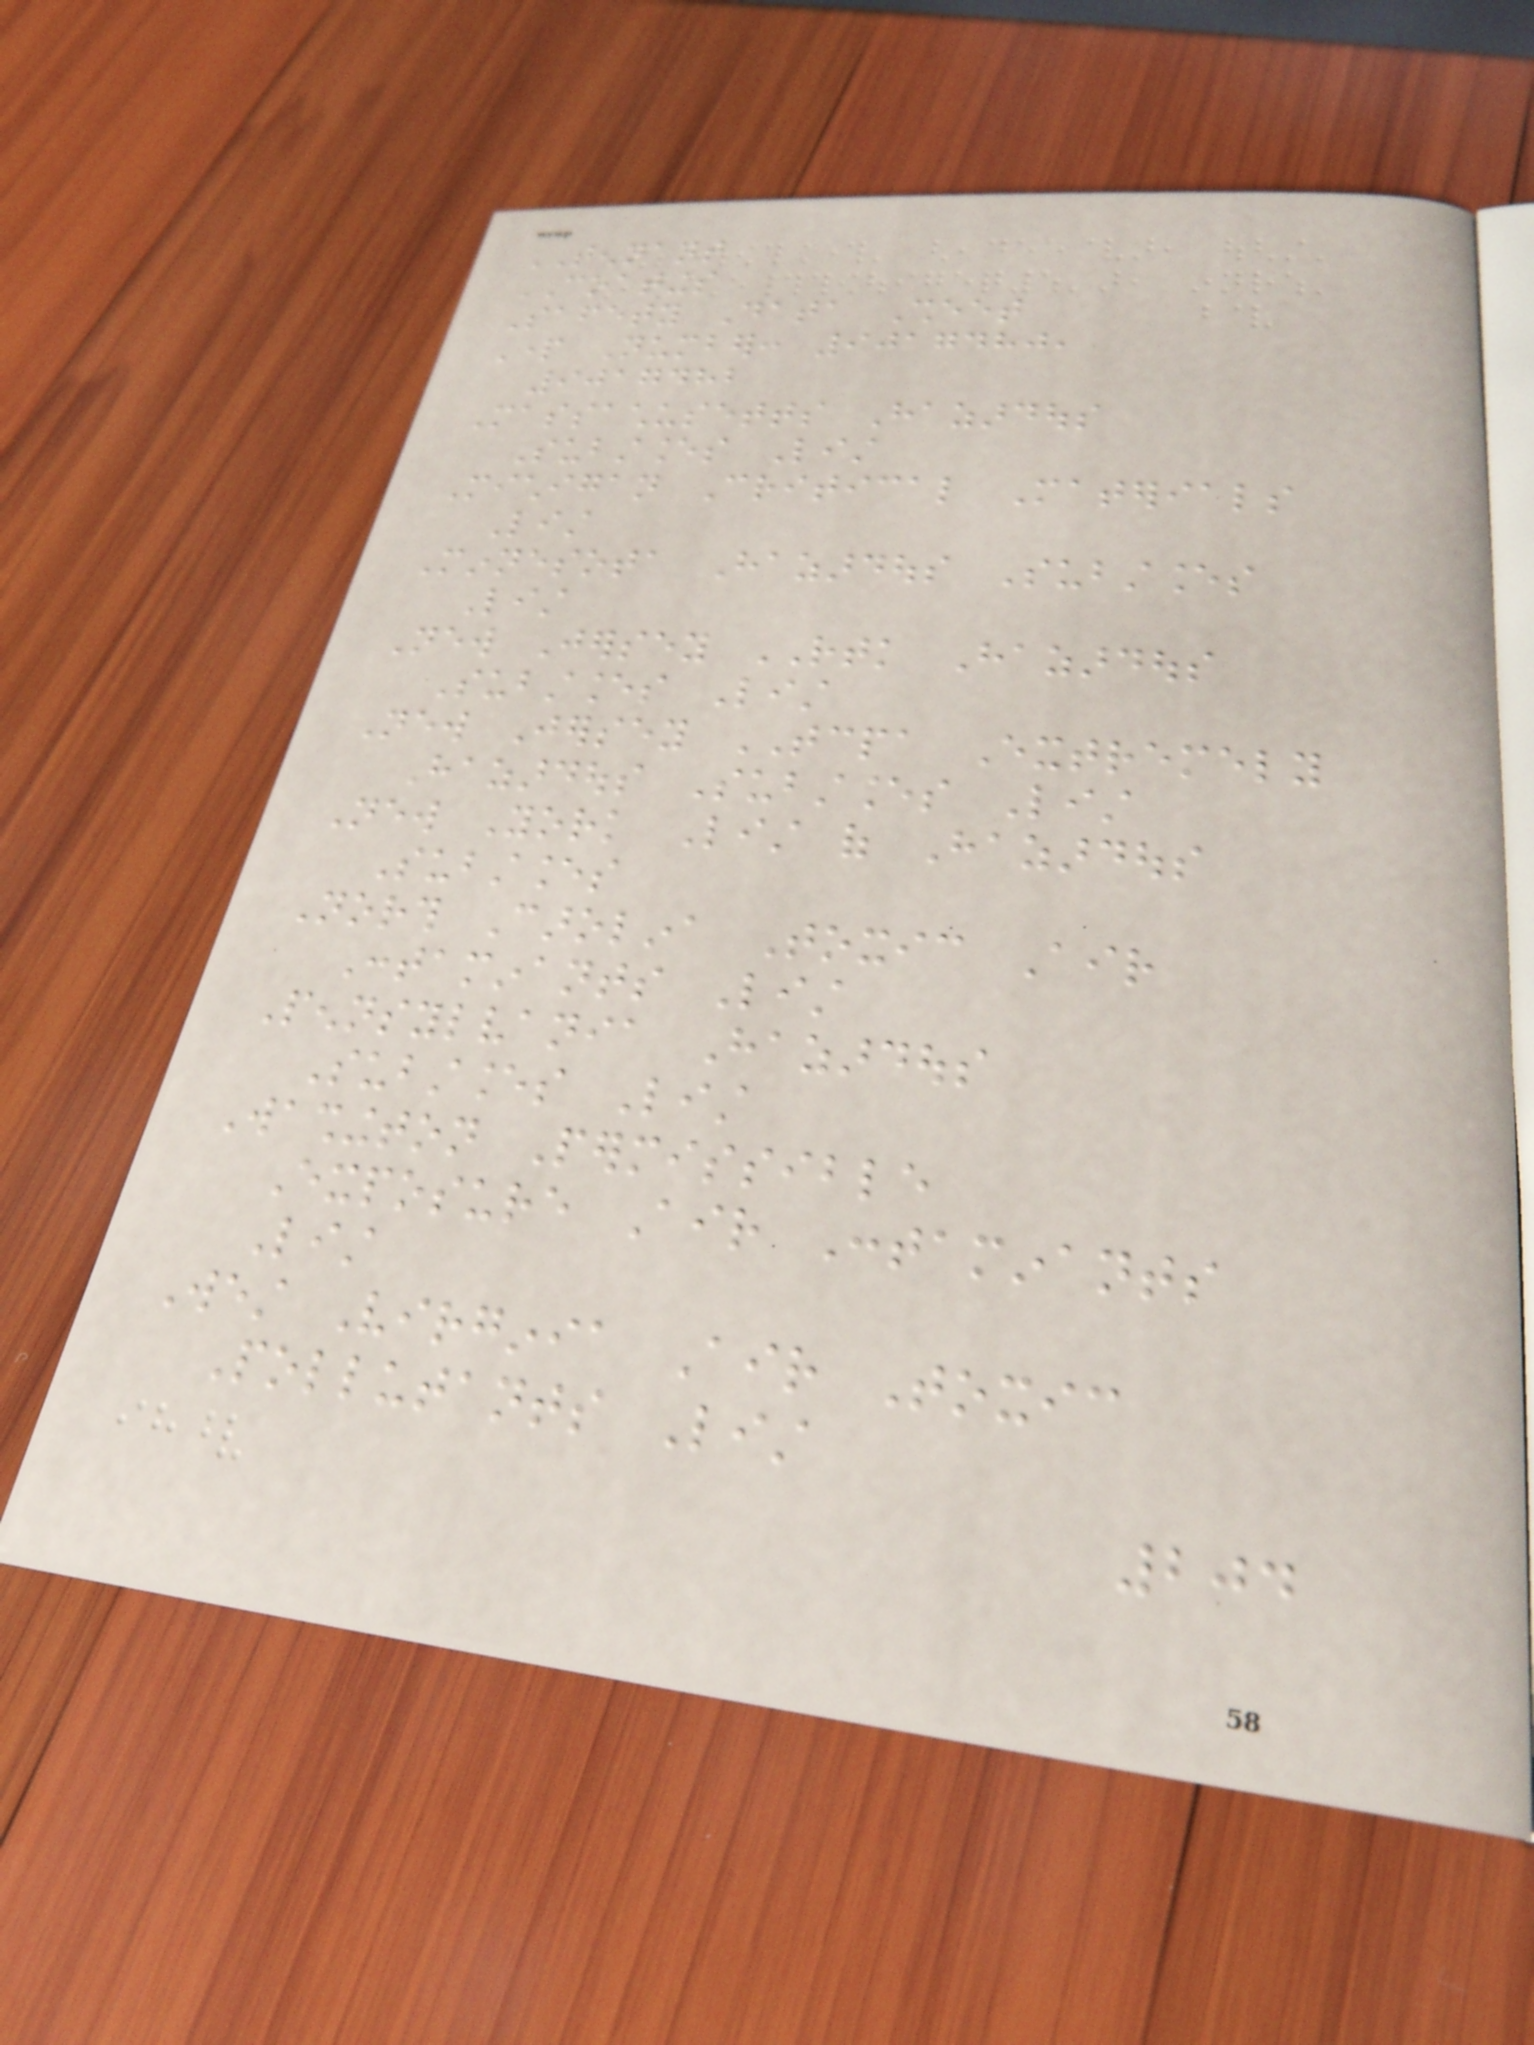TENNANT
COATINGS
Safety Data Sheet
Part Number: 9017480,
9017482
Massachusetts Hazardous
Substances List
Michigan Critical Materials
List
Minnesota Hazardous Substances
List
New Jersey RTK Hazardous
Substances List
New Jersey TCPA Extremely
Hazardous Substances List
New York List of Hazardous
Substances
North Carolina Toxic Air
Contaminants List
Pennsylvania Hazardous
Substances List
Washington Permissible
Exposure Air Contaminants
List
West Virginia Air Toxic
Pollutants List
204
